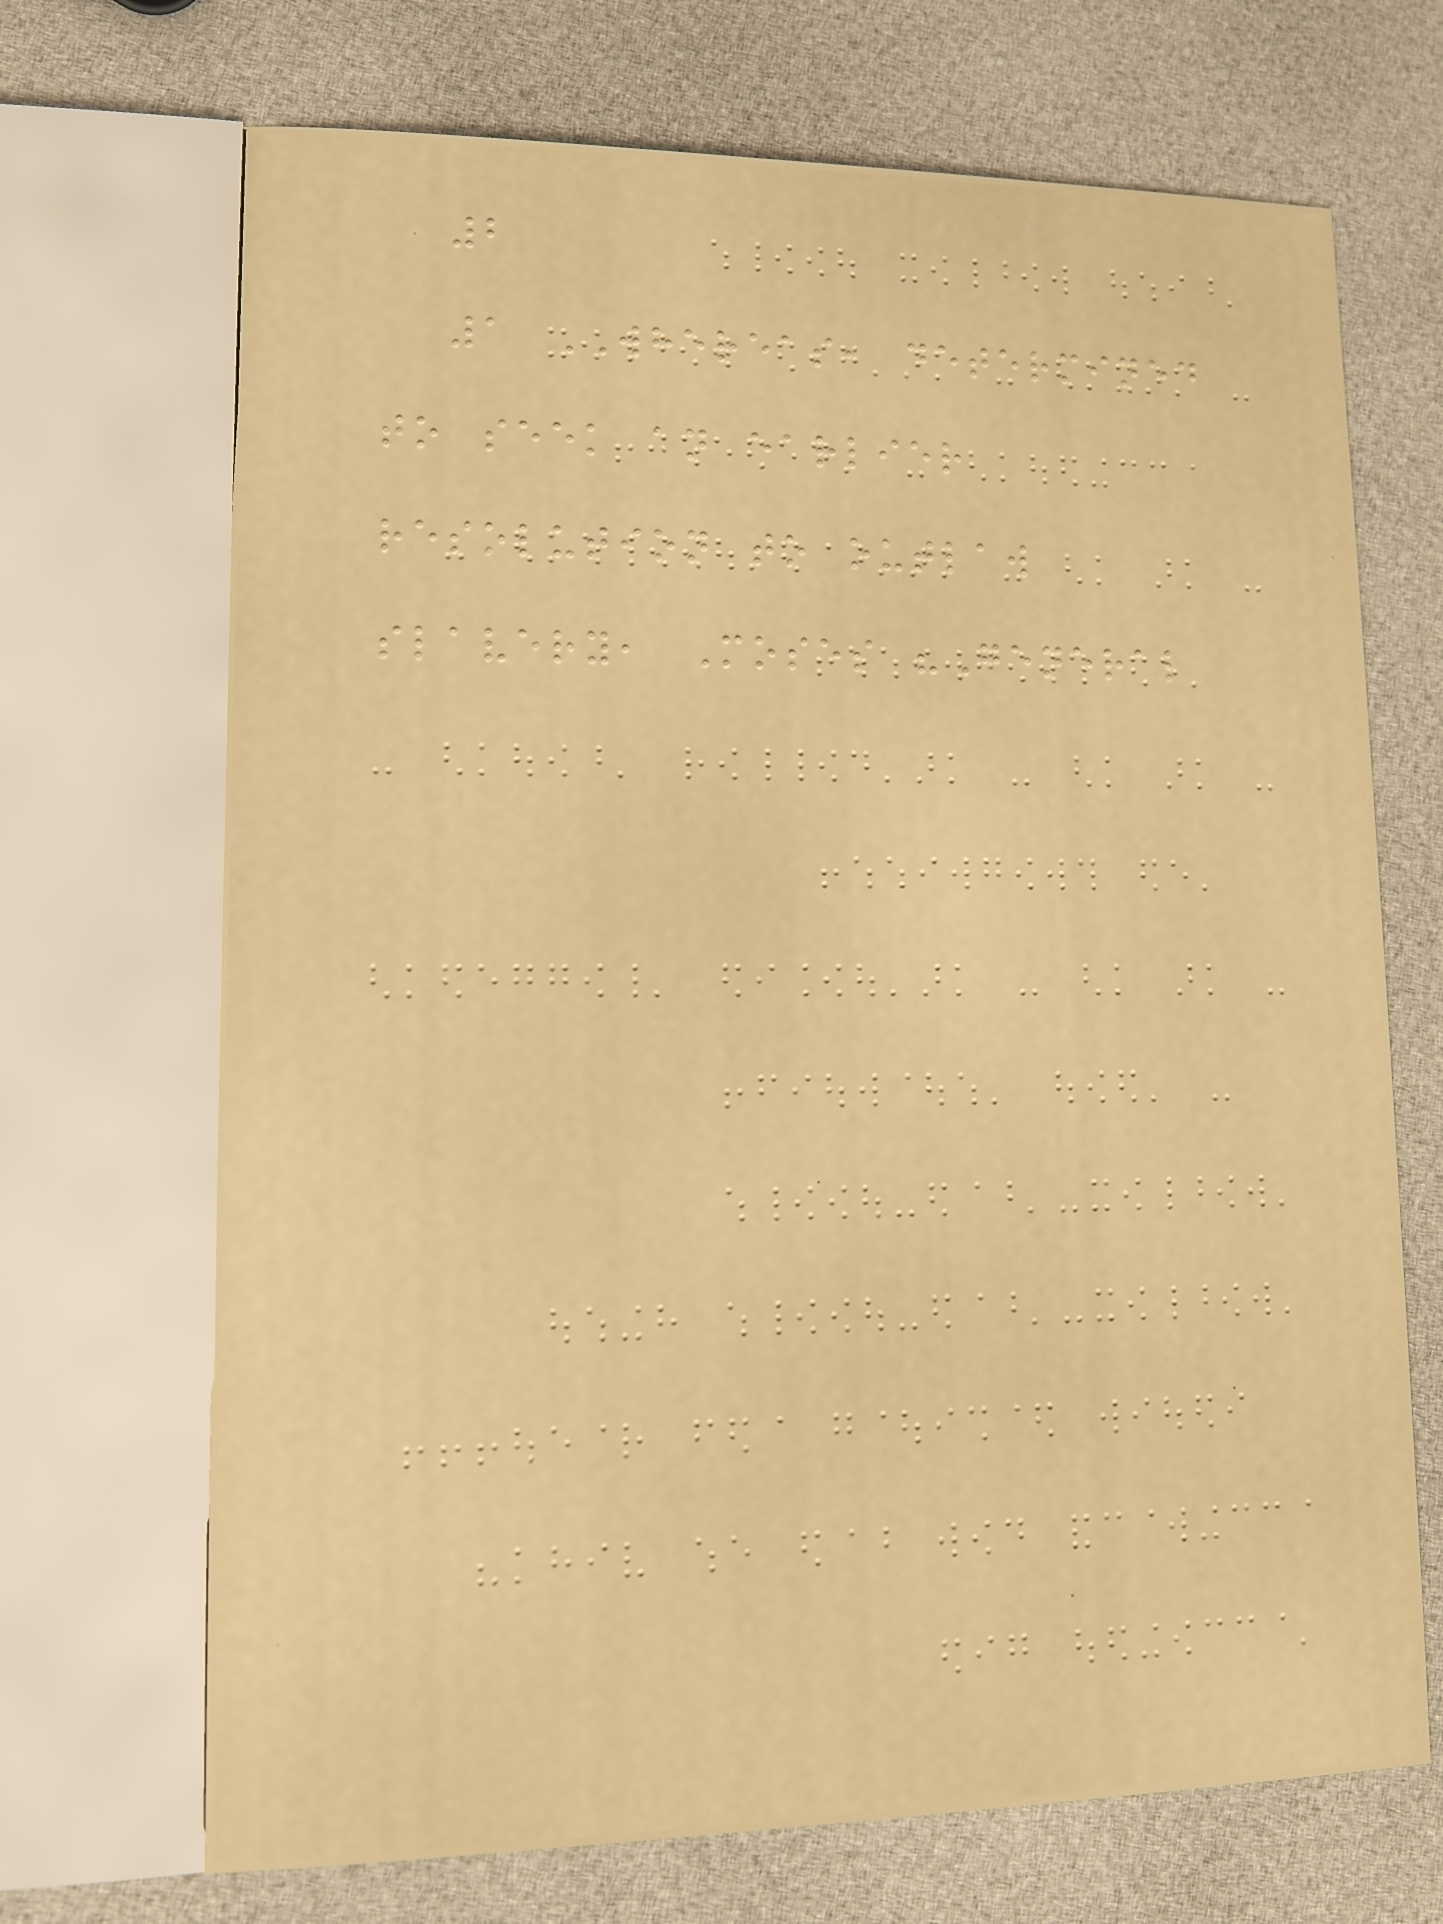2
1 WHEREAS, determined
to seek an earlier
resolution to outlaw
slavery, Moses "General
